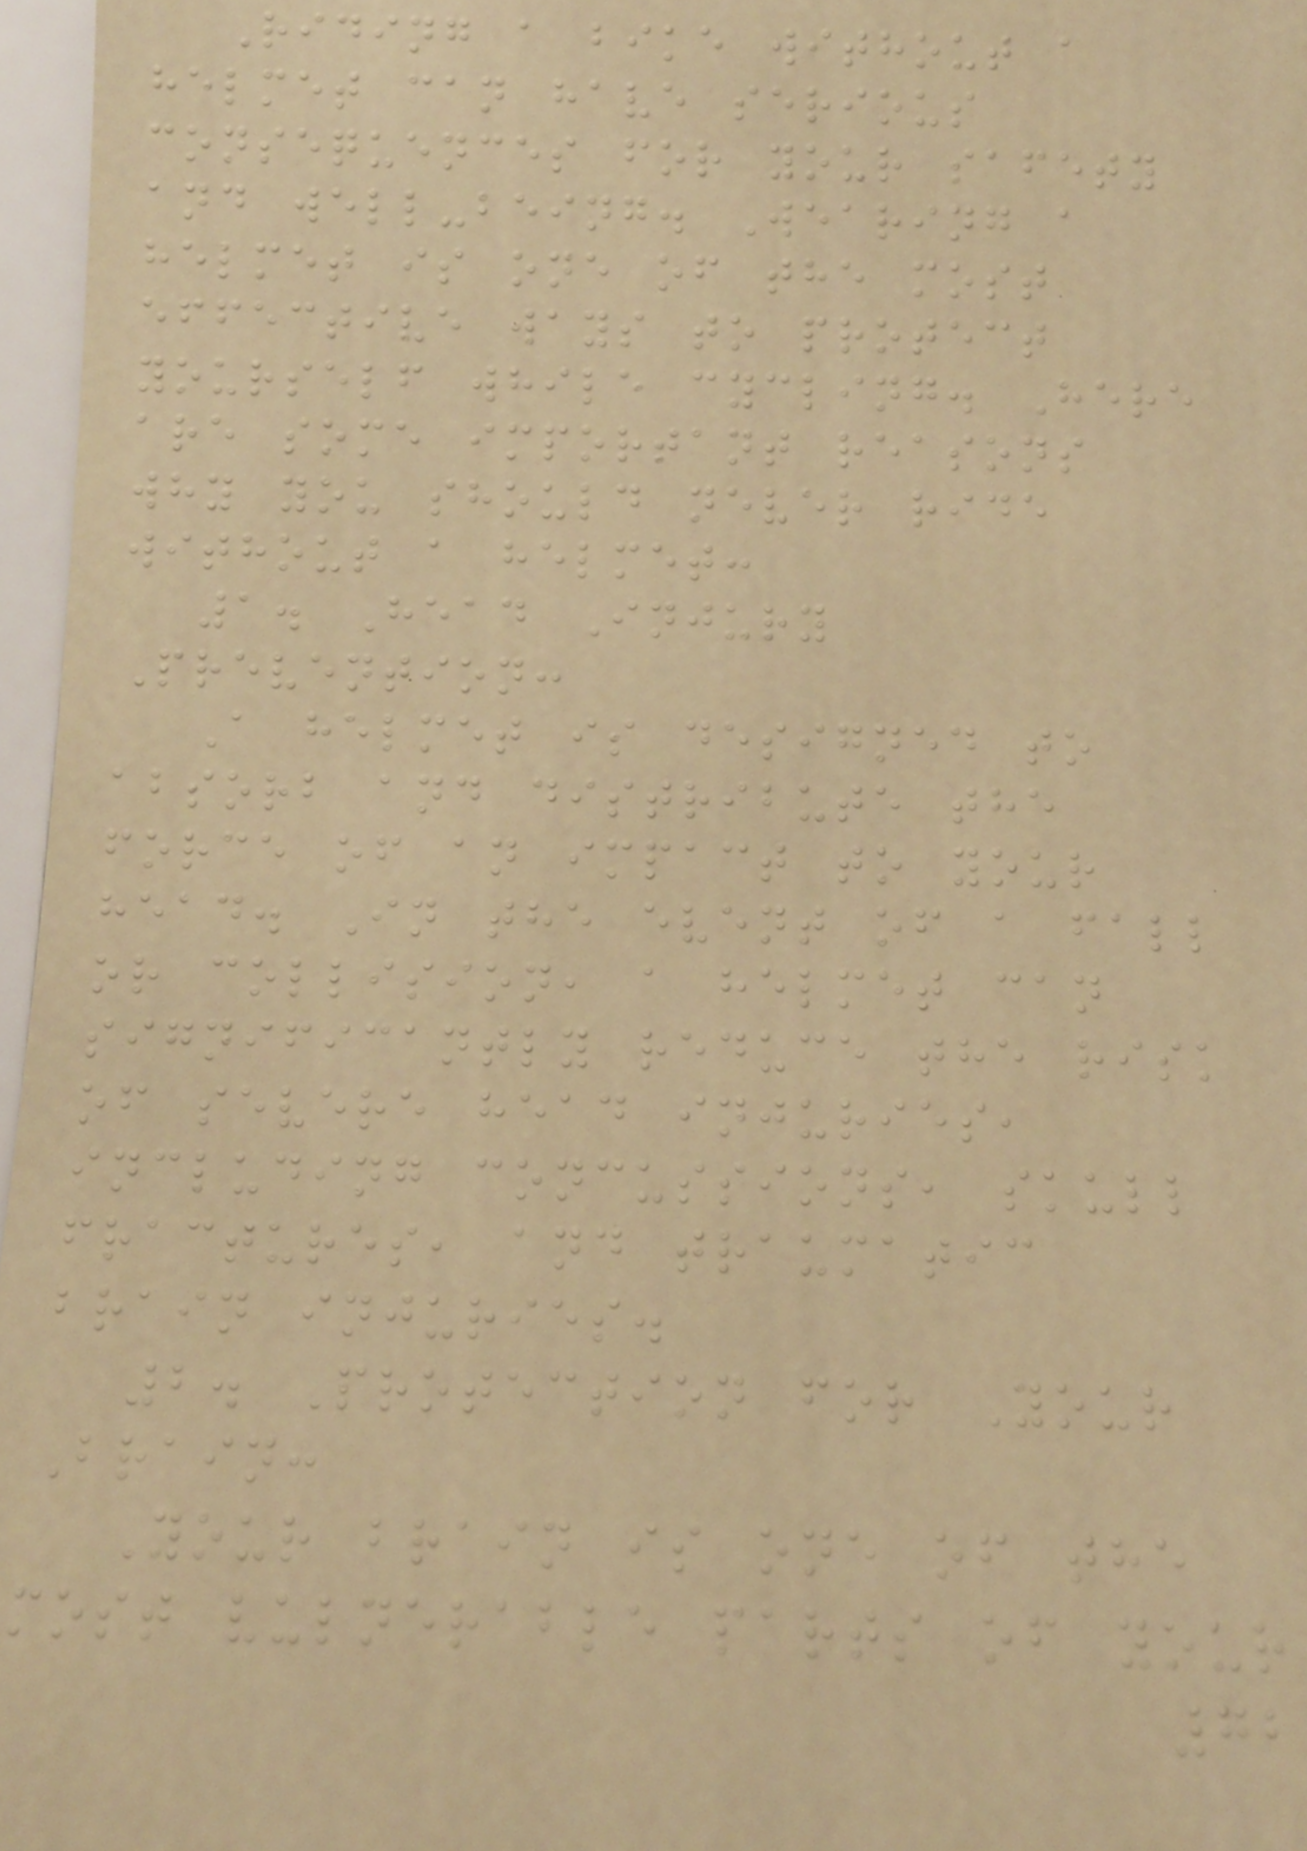Riding a bike without a
helmet can have serious
consequences for your safety
and well-being. Wearing a
helmet is one of the most
effective ways to protect
yourself while cycling. Here
are some important reasons
why you should never ride
without a helmet:
1. Head Injury
Prevention:
A helmet is designed to
absorb and distribute the
force of an impact to your
head. In the event of a fall
or collision, a helmet can
significantly reduce the risk
of severe head injuries,
including concussions, skull
fractures, and traumatic
brain injuries.
2. Protection for Your
Brain:
Your brain is one of the
most vulnerable parts of your
72
